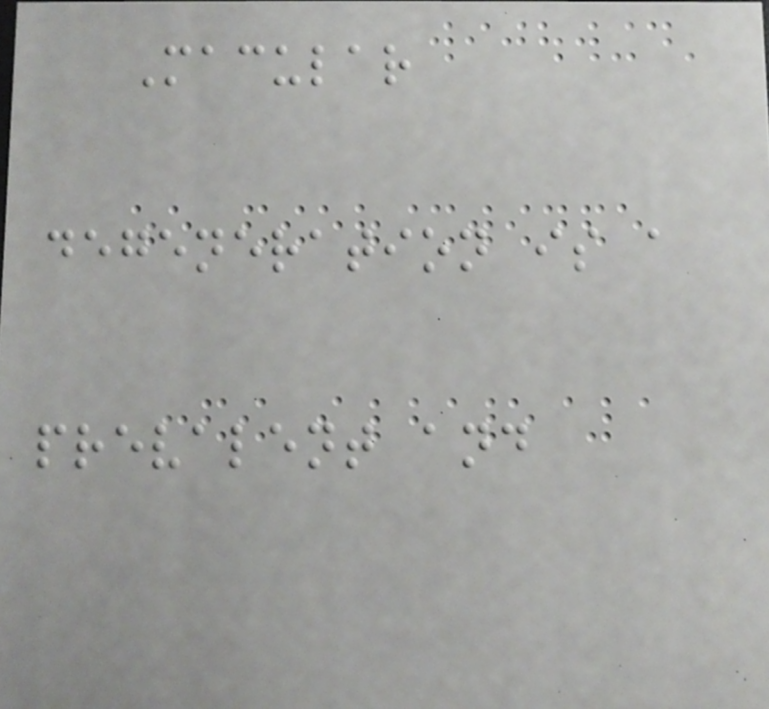Macular
degeneration is a
prevalent and
